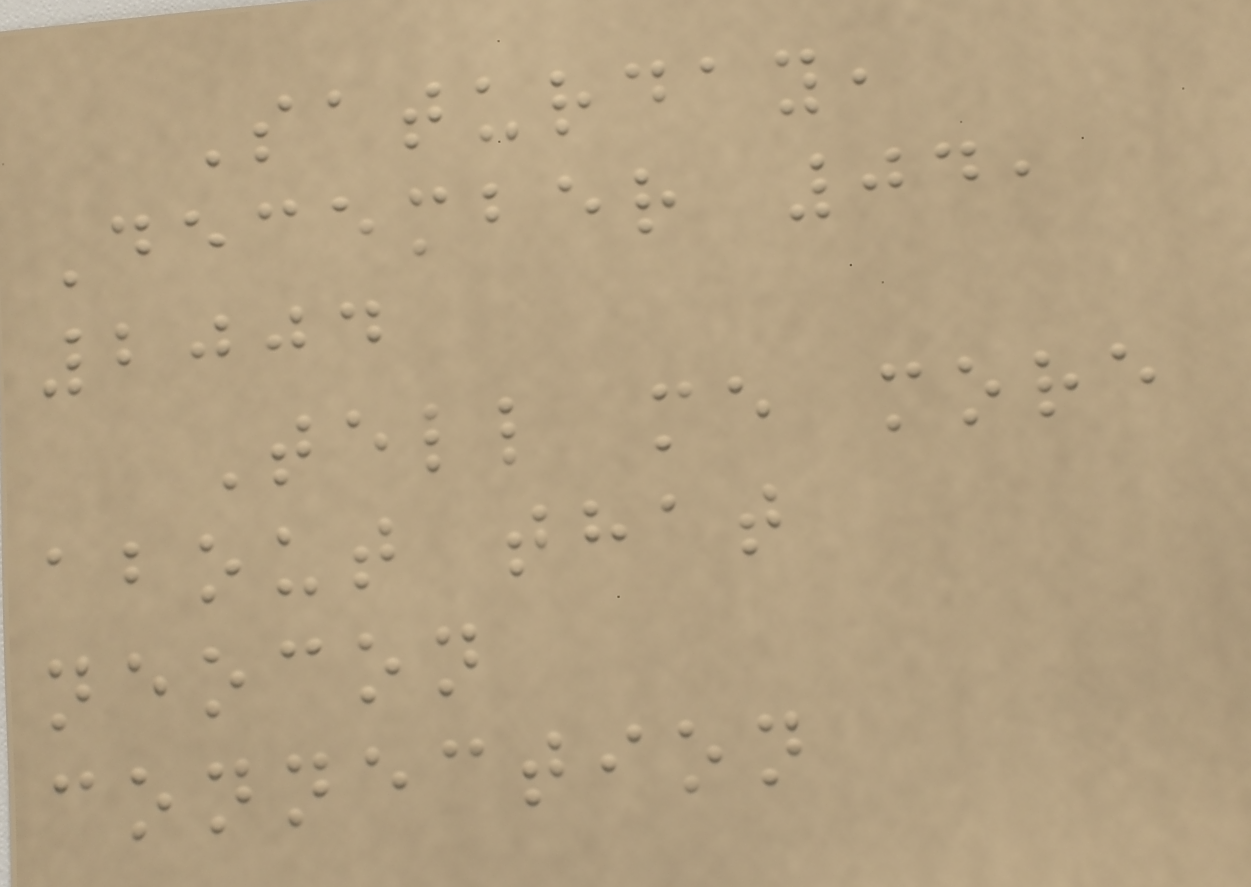Saturday,
December 04,
2004
Tell me more
about that
neocon
connection
